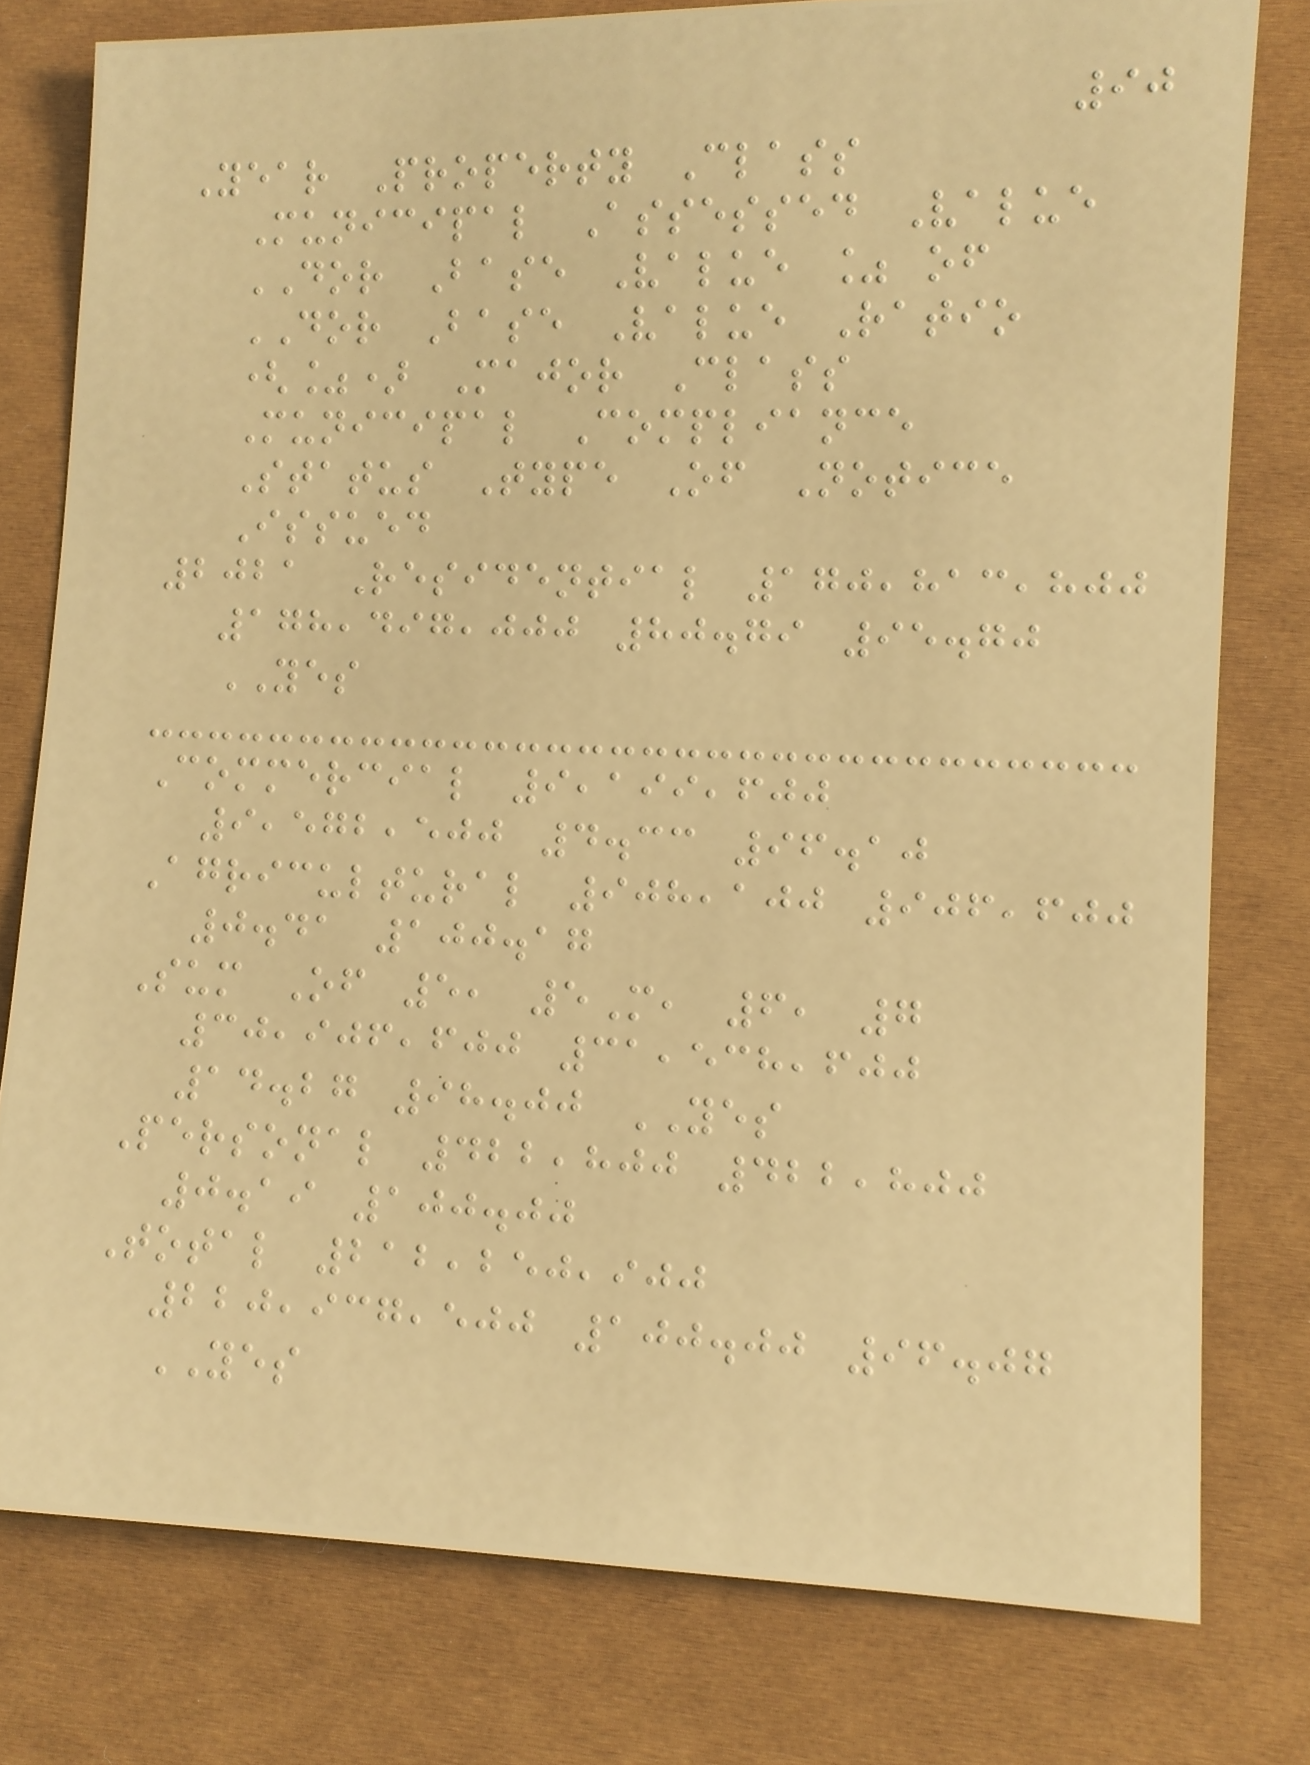90
Year Property Class
Municipal Assessed Value
DOR Base Value % of
DOR Base Value Ratio
(%) Major Class
Municipal Compliance
Status Type Of Notice
Issued
2021 Residential 170,813,800
178,497,000 80.79 95.70
YES
Commercial 9,199,600
9,572,500 4.33 96.10
Agricultural 908,100 906,600
0.41 100.17
Sum Of 5, 5M, 6, 7
30,906,600 31,538,600
14.27 98.00 YES
Personal 422,800 422,800
0.19 100.00
Total 212,250,900
220,937,500 100.00 96.07
YES
